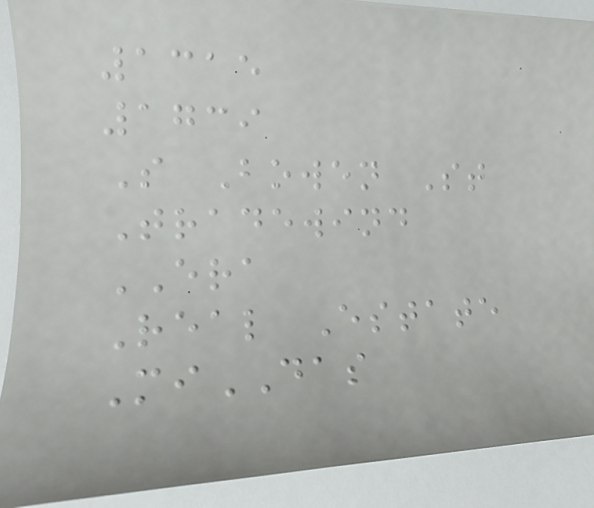1315
1739
S Bowen St
Tradewind
ERA
Real Estate
MiDAS
